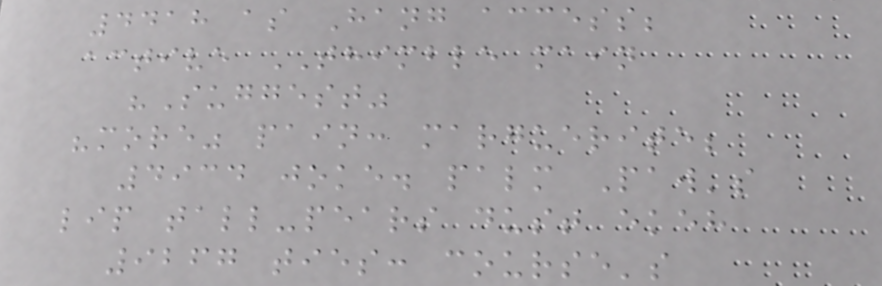4418 as Hang access;
active THIMBLE main
"Suggest"
"more" pain: marguerite;
4934 joke. palm Paw's
lip tall-pears dust ekeh
9267 ties: course's
